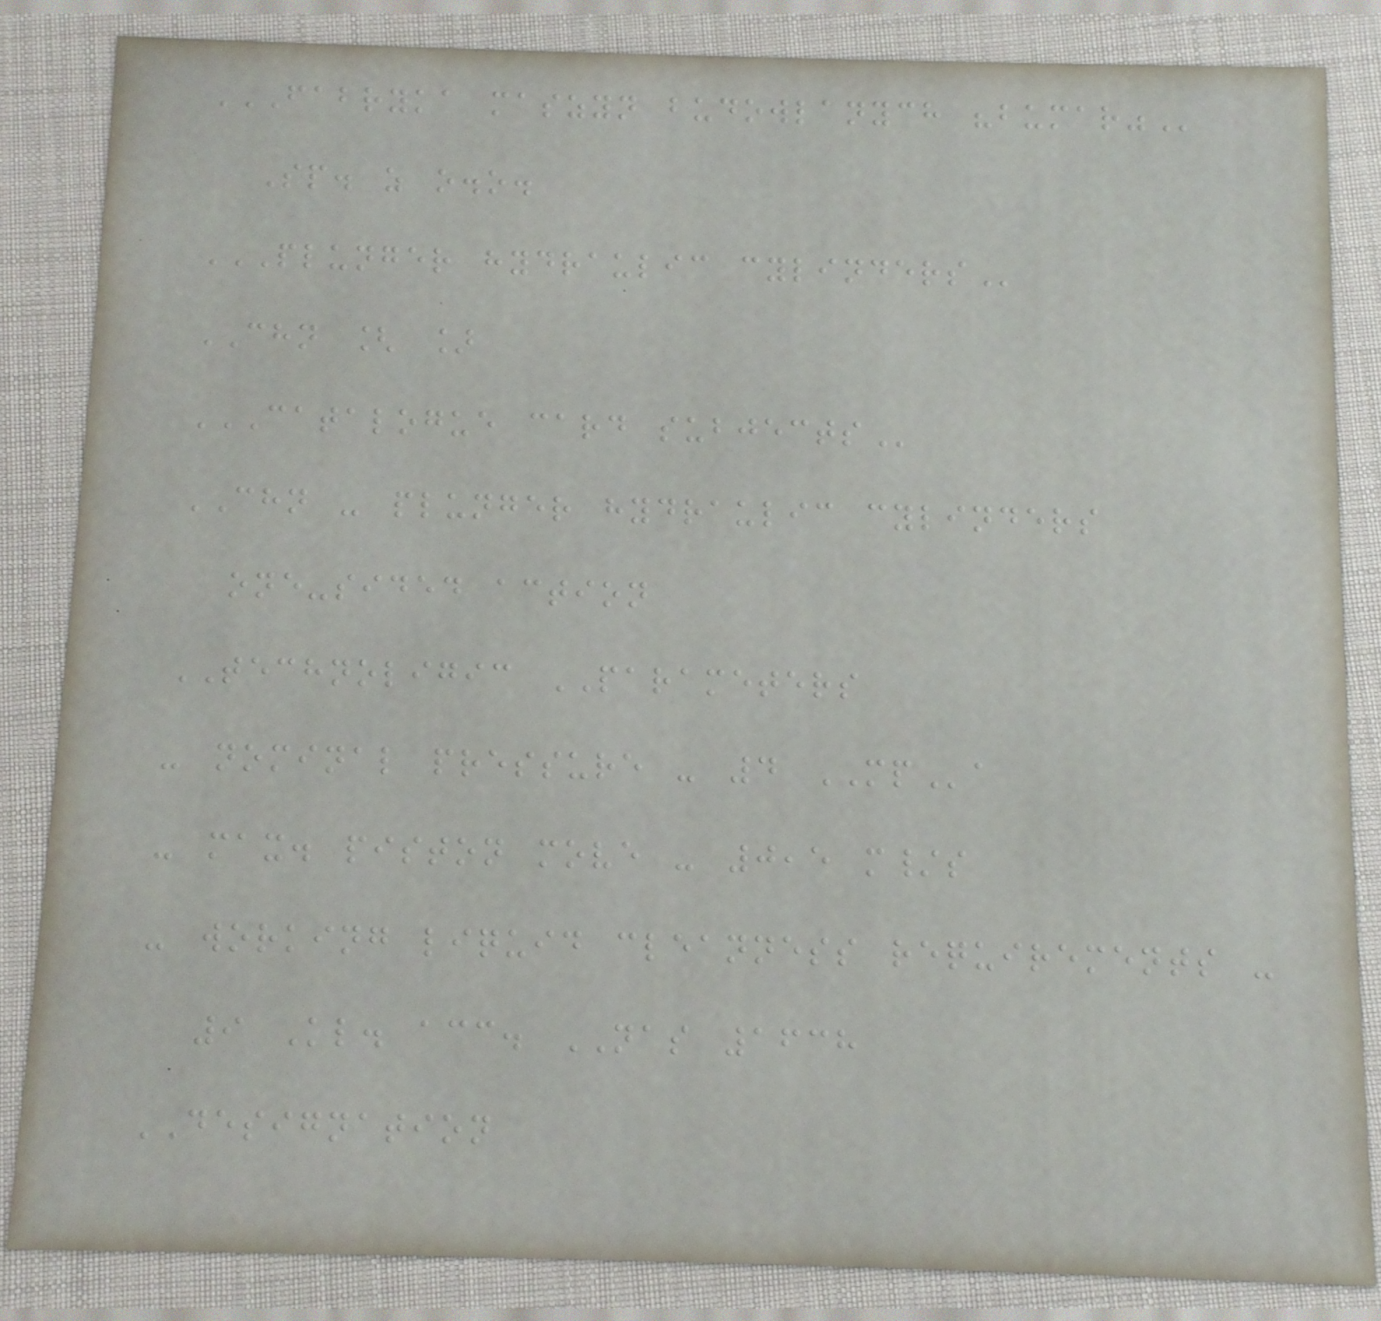FABRYKA MASZYN BUDOWLANYCH "BUMAR"
Sp. z o.o.
PLUNGER HYDRAULIC CYLINDERS
CHN [ ]
CATALOGUE CARD SUBJECTS
CHN - plunger hydraulic cylinders
one-sided action
TECHNOLIGIC PARAMETERS
- nominal pressure - 4 MPa
- max. piston move - 0,5 m/s
- working liquid cleanness requirements -
9 Kl. acc. NAS 1638
DESIGNATION
